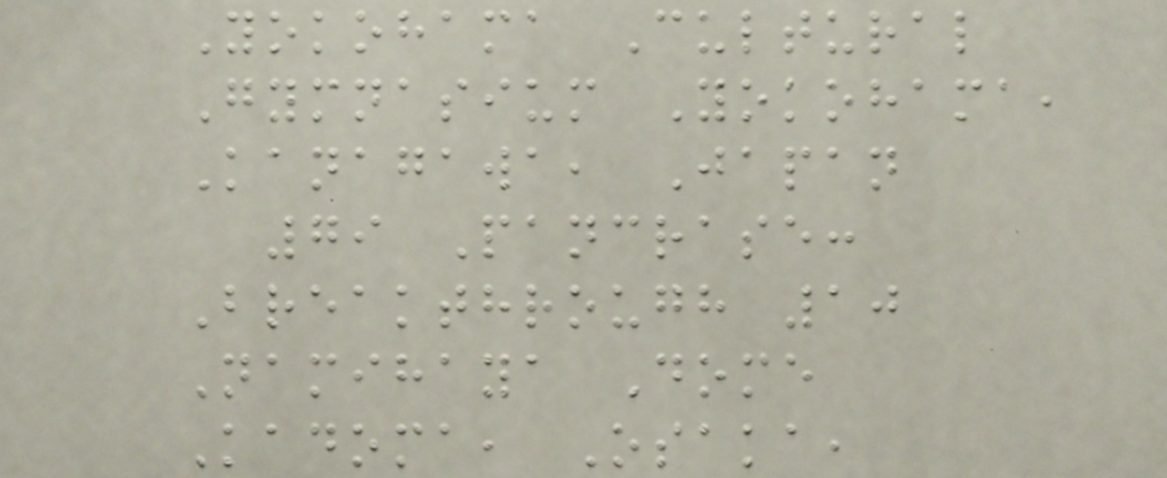Yokohama Cultural
Gymnasium Yokohama,
Kanagawa, Japan
79 Pancrase:
Breakthrough 10
Namihaya Dome
Kadoma, Osaka,
